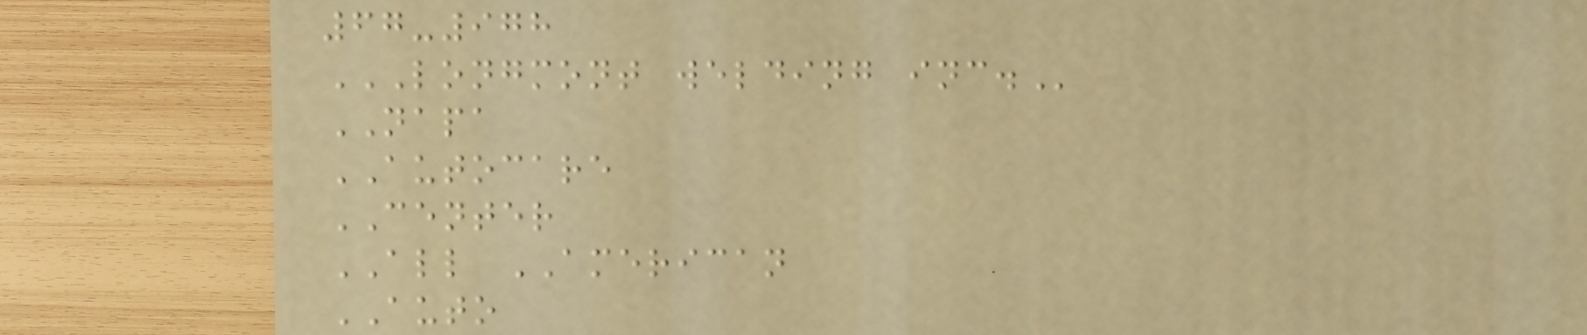67-978
LONGMONT WELDING INC.
NAPA
AUTOCARE
CENTER
ALL AMERICAN
AUTO
